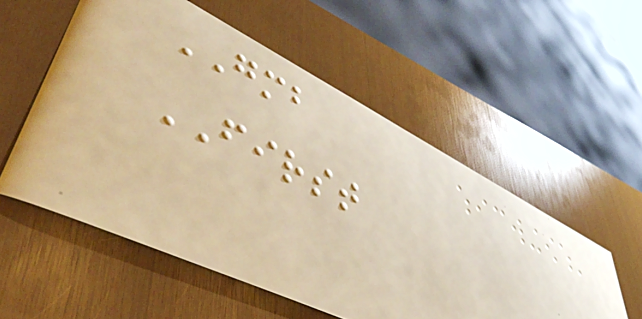GMB
FIRST
